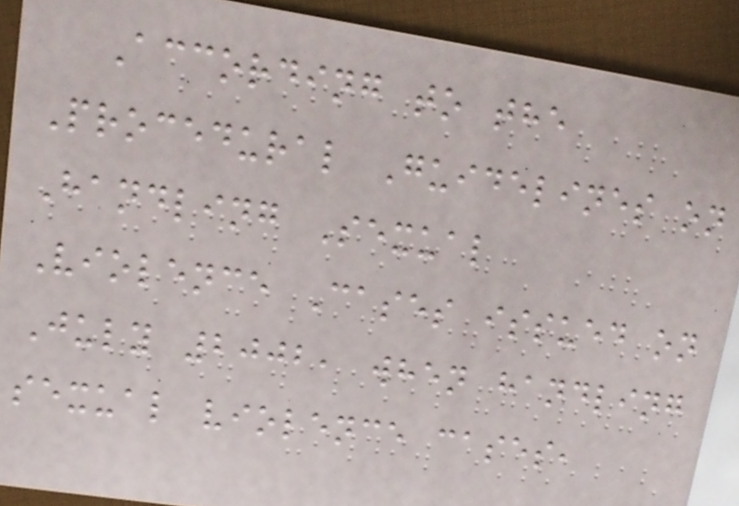According to the
Procedural Guidelines on
Handling Sexual
Violence Cases issued on
July 2002, when handling
sexual violence cases,
